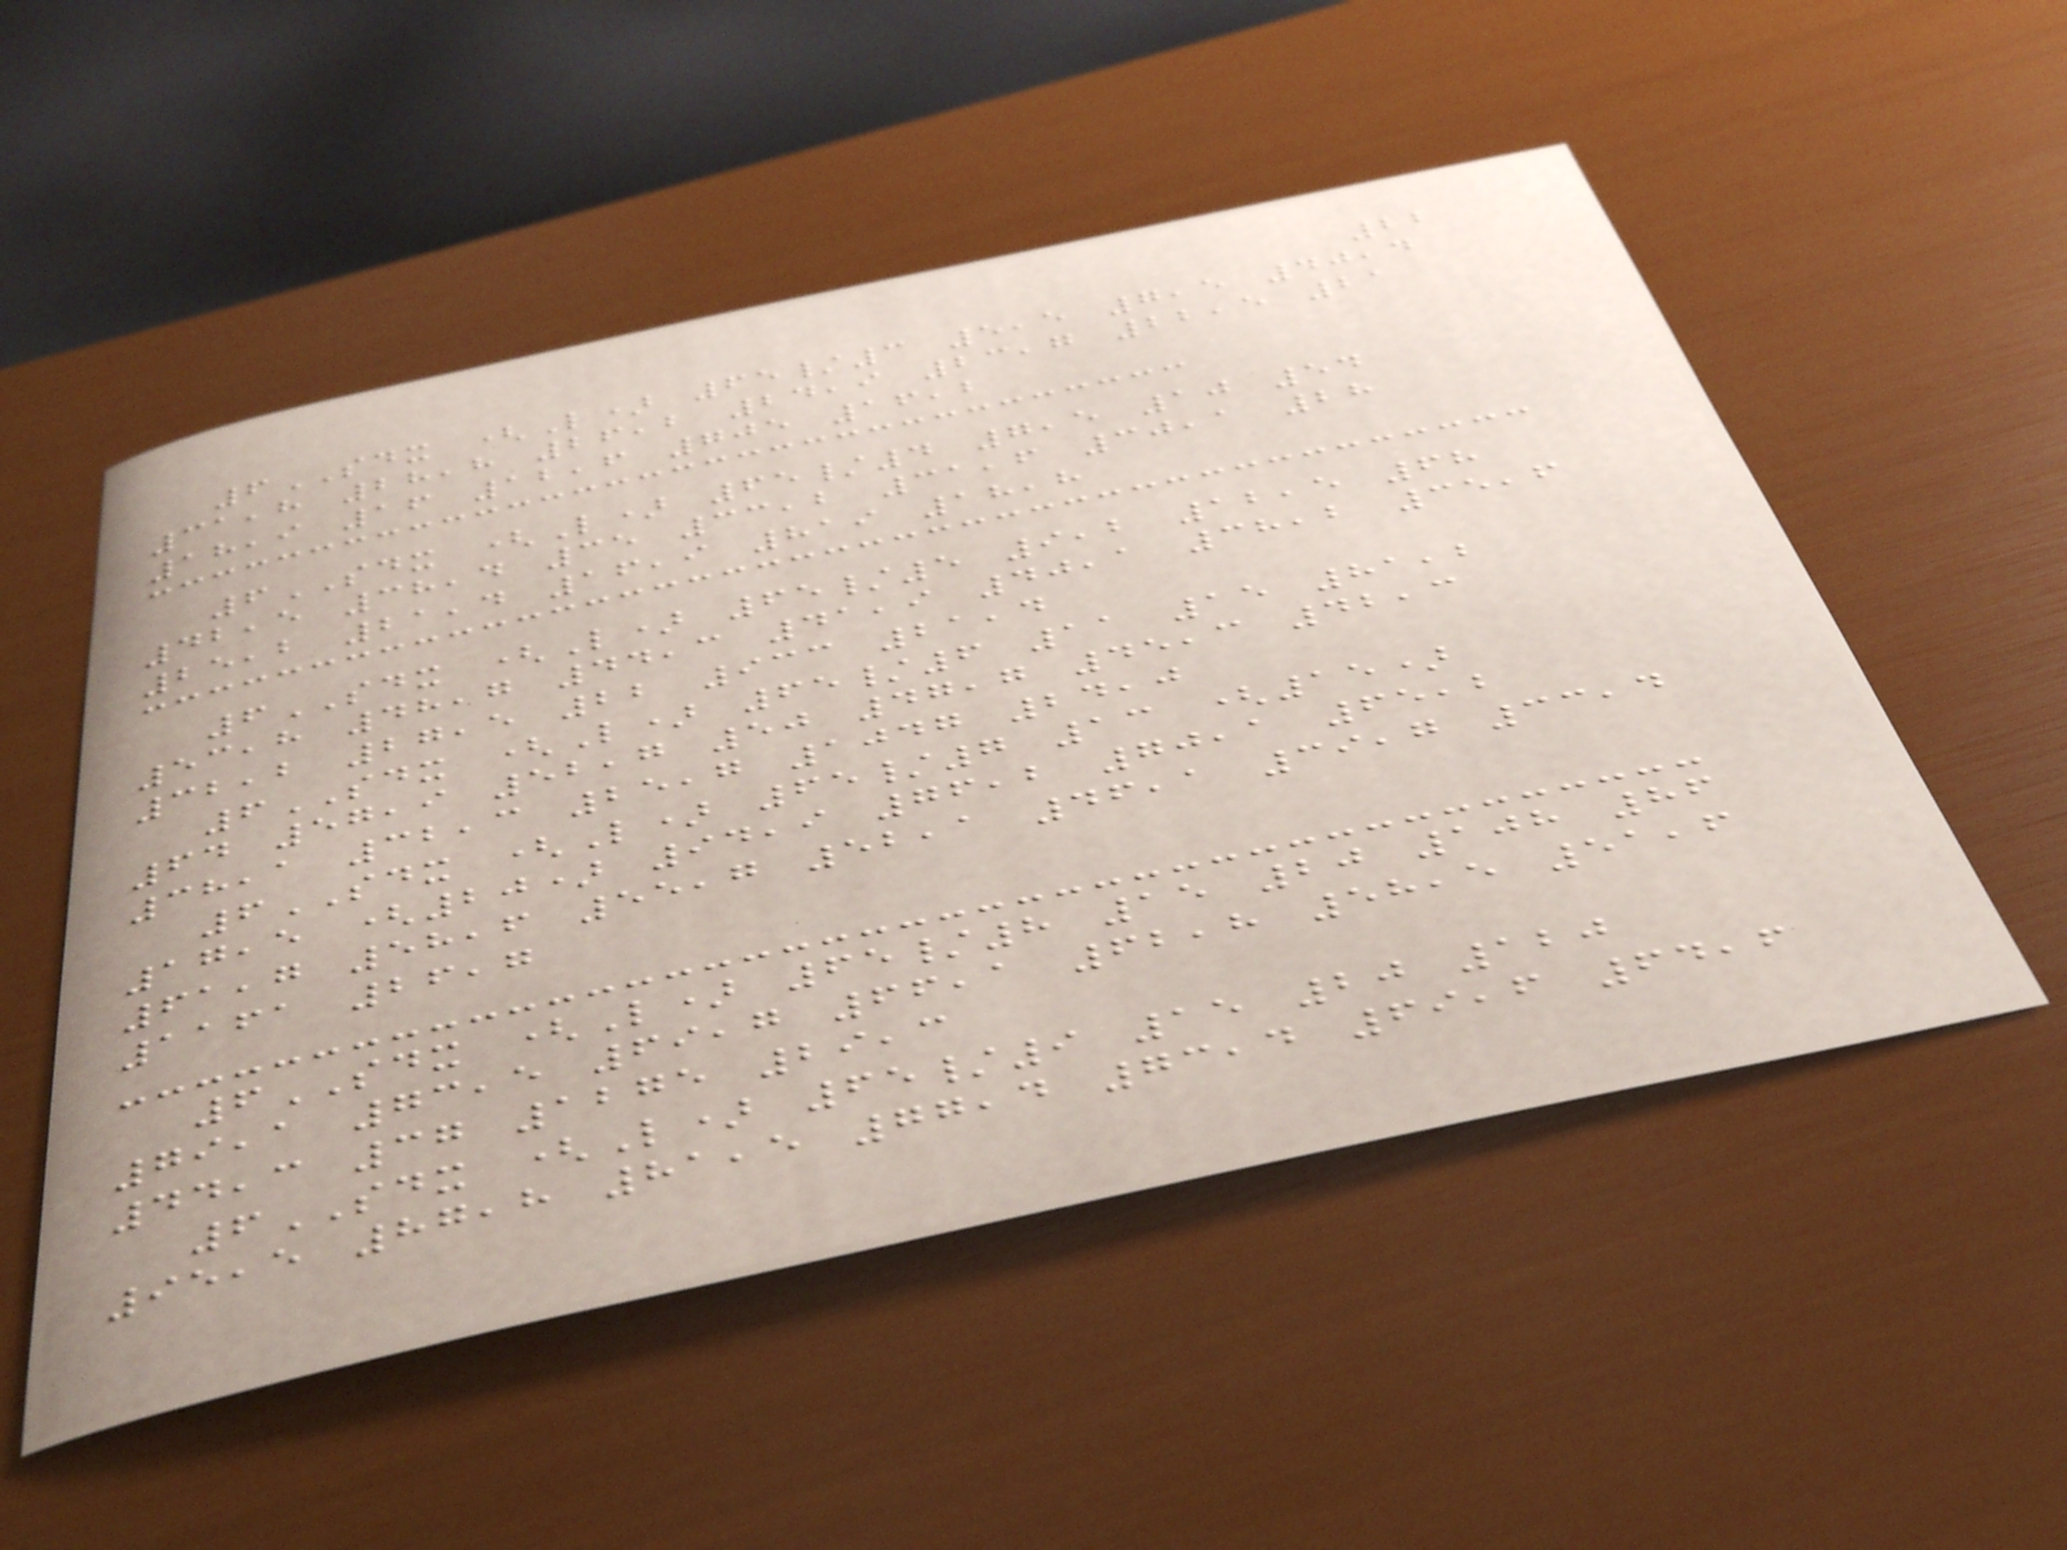22
6SDX (L) 65/3 5,5 7,5 40,4
31,8 28,8 26,2 24,9 23,7 22,5 21
18,9 16 12,6 705 16,2
6SDX (L) 65/4 7,5 10 54
42,5 38,4 35 33,2 31,6 30,1 28
25,2 21,4 16,9 819 18,8
6SDX (L) 65/5 9,2 12,5 68
53,8 48,7 44,3 41,9 40,1 38,2 35,6
32,2 27,5 22 933 21,4
6SDX (L) 65/6 11 15 81,2
64 57,9 52,7 50 47,7 45,3 42,3
38,1 32,3 25,7 1047 24,0
6SDX (L) 65/7 13 (15)
17,5 (20) 94,9 76,2 70,1 65,2
61,7 58,6 55,7 52,1 46,1 39,7 33,4
1161 26,7
6SDX (L) 65/8 15 20 108 86
79,1 73,5 69,7 66,1 62,8 58,5 51,6
44,3 37 1275 29,3
6SDX (L) 65/9 15 20 120
95,5 87,8 81,5 77,4 73,4 69,6 64,6
